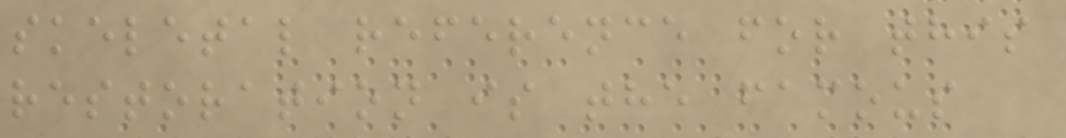skeletal reference for this
restoration is the famous
